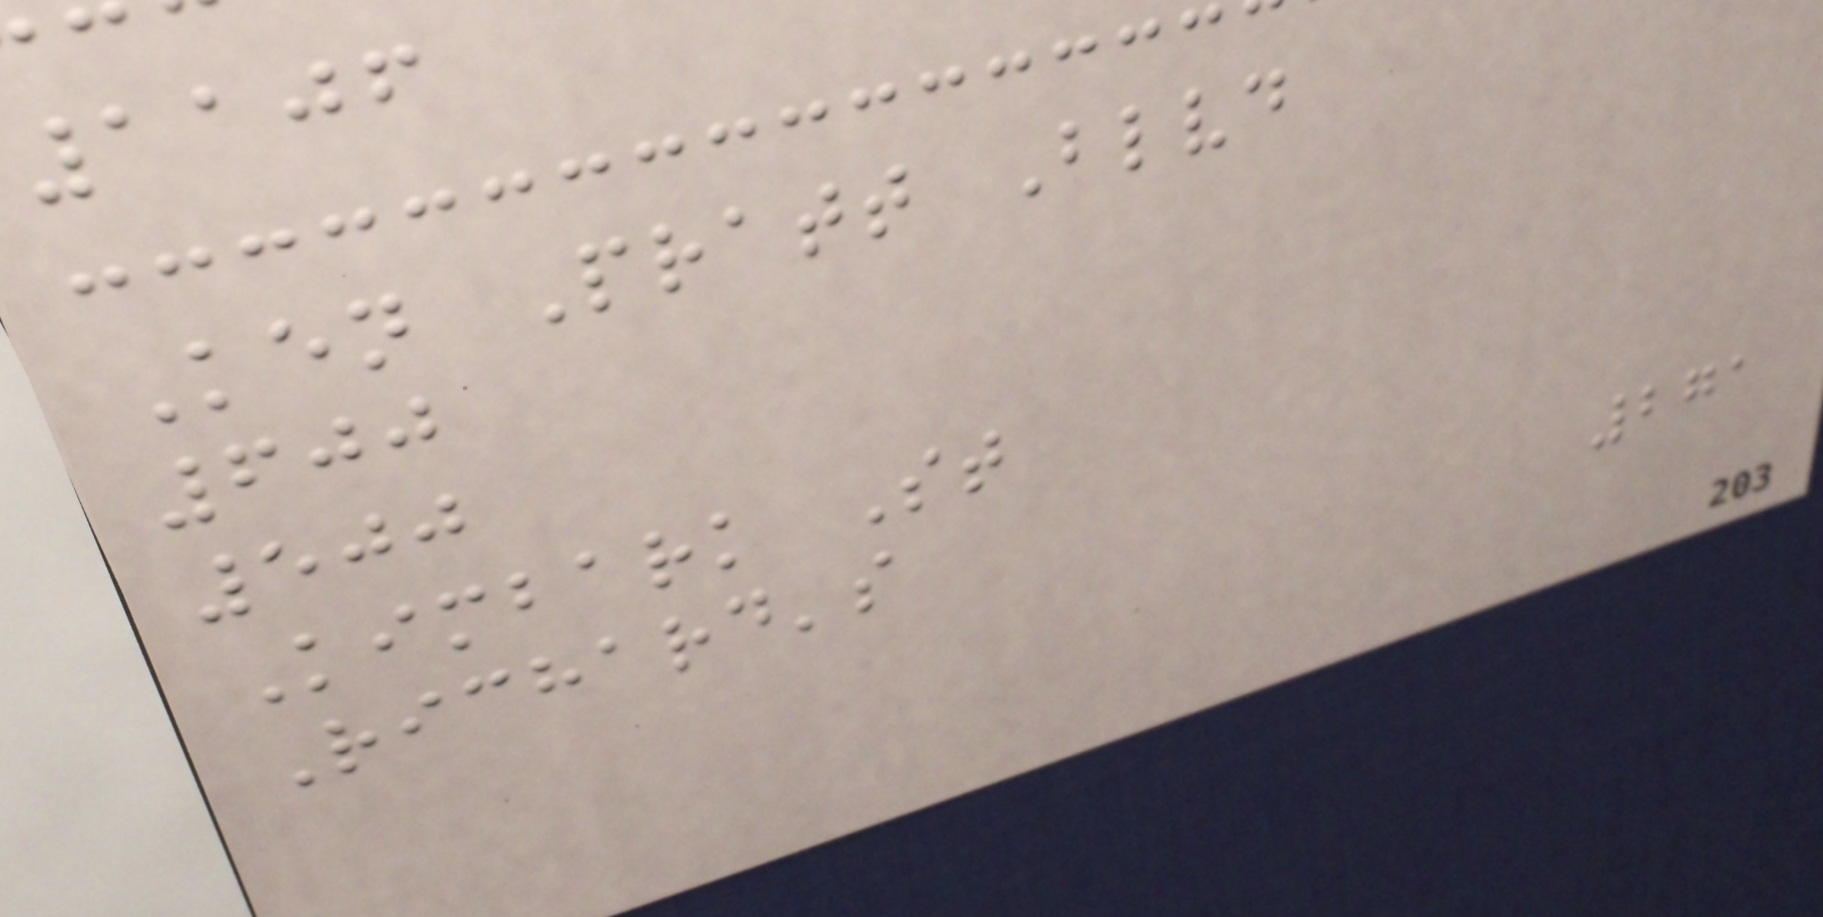1106
Ken Pratt Blvd
600
500
Kimbark St
Richard's
271
